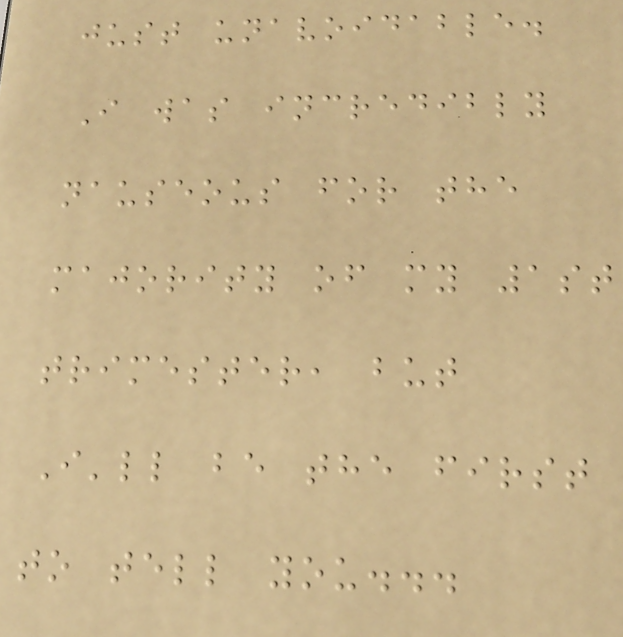just unavoidable.
I was incredibly
nauseous for the
majority of my 1st
trimester, but
I'll be the first
to tell you...
